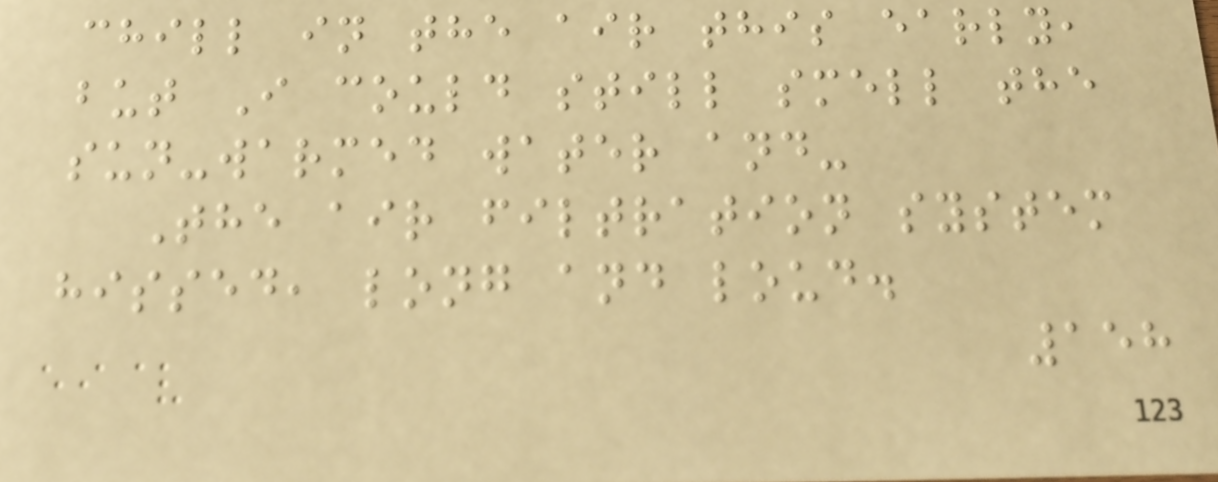chill in the air this early,
but I could still smell the
sun-warmed water and-
The air filtration system
hissed, long and loud.
158
